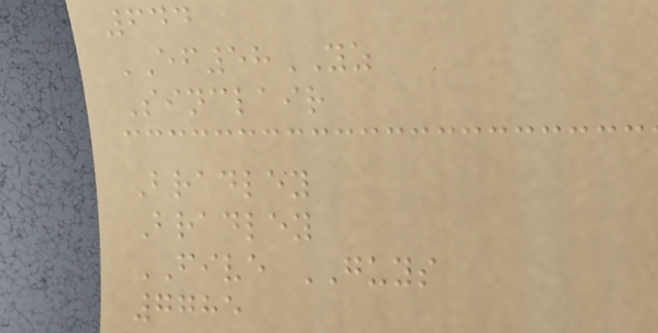644
EF58YZ
Sinclair
Bradley
Bradley
FIVE GUYS
7785
